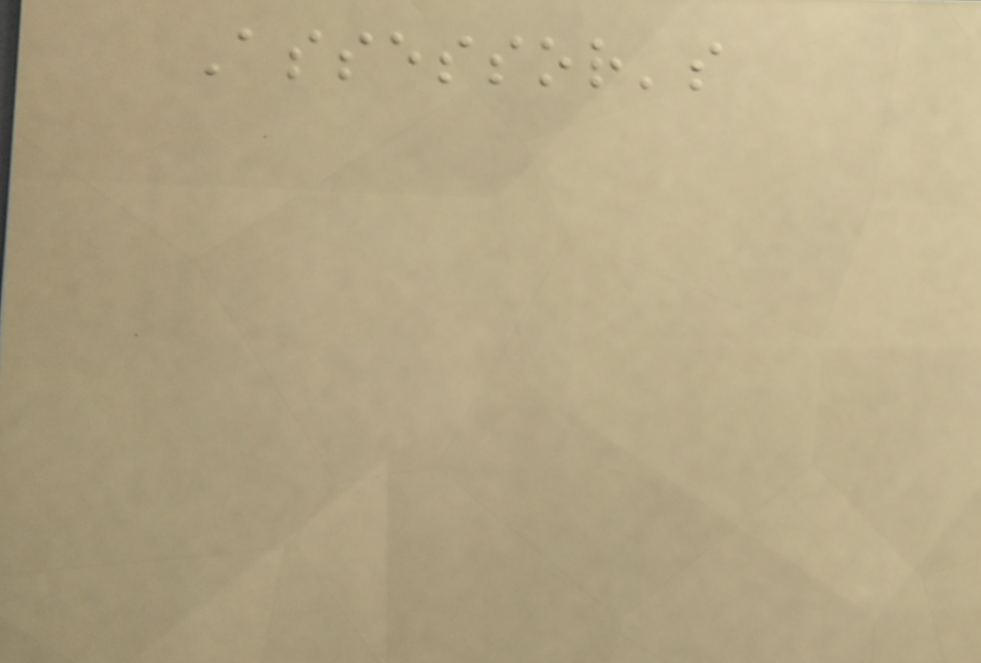Assessor's
